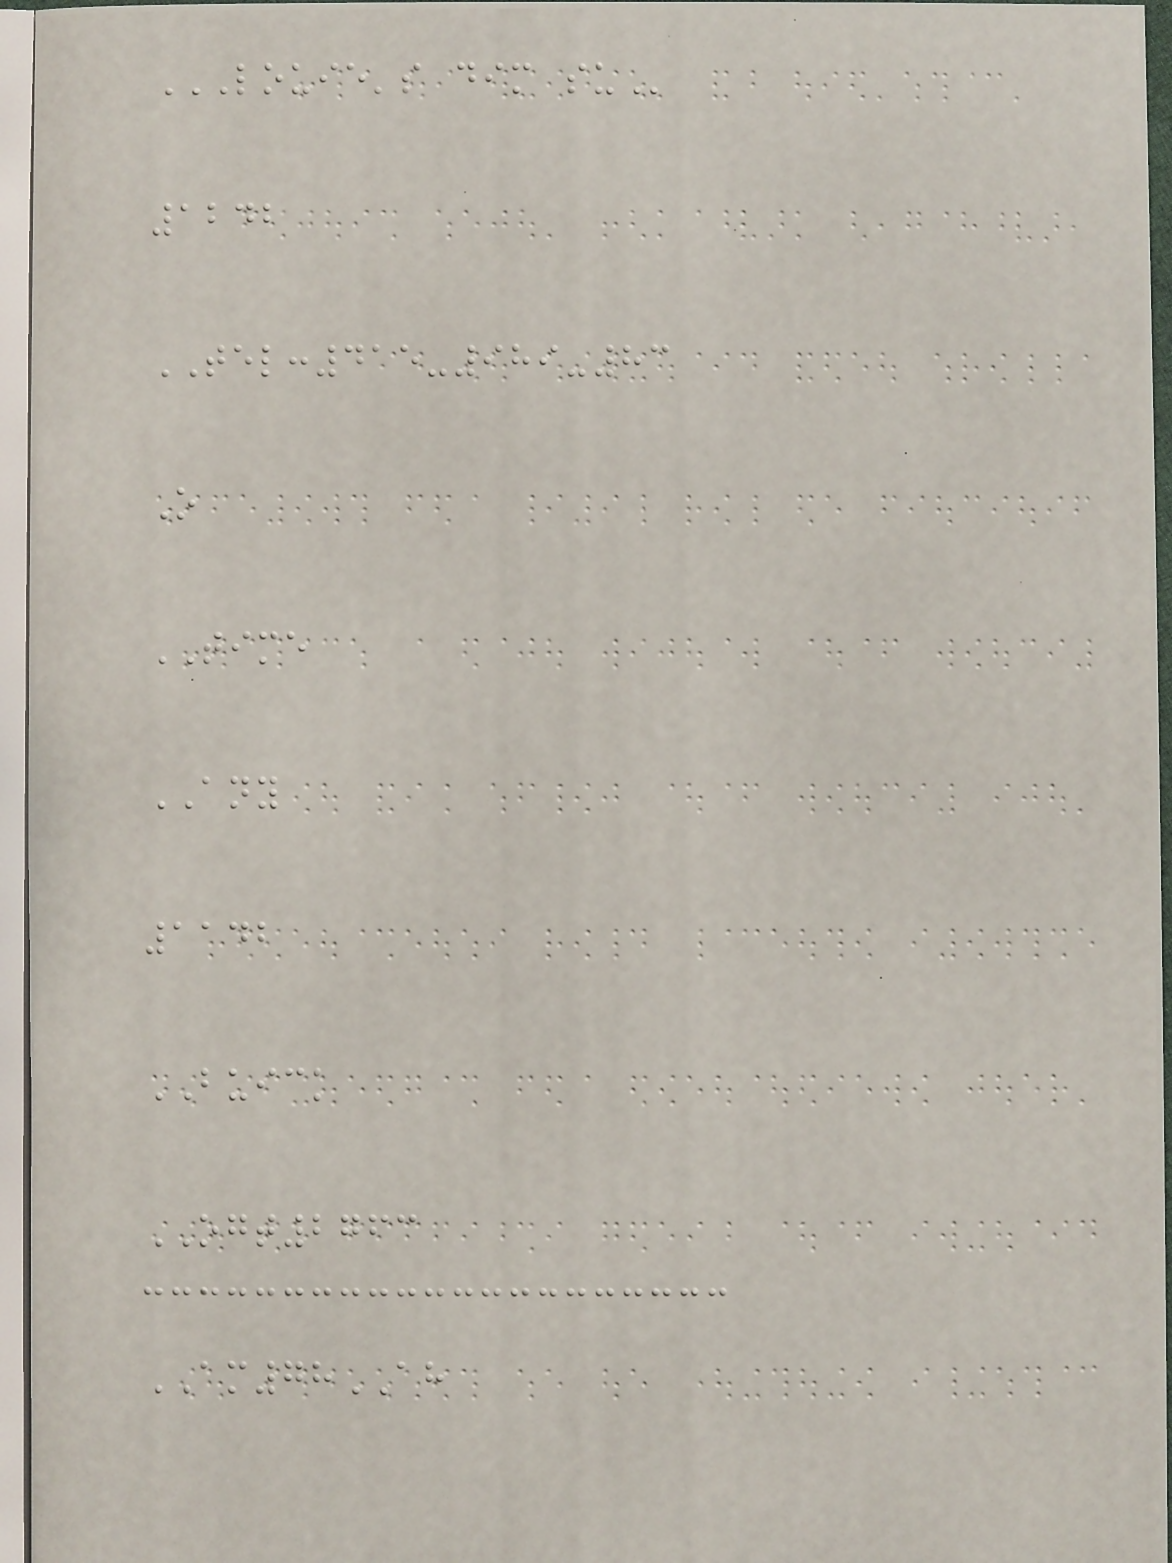LOUIE'S DIM SU
1242
TEL:415-989-83
O
TIME
ANY
1142
BUICK
OGT2763
AM78AH
